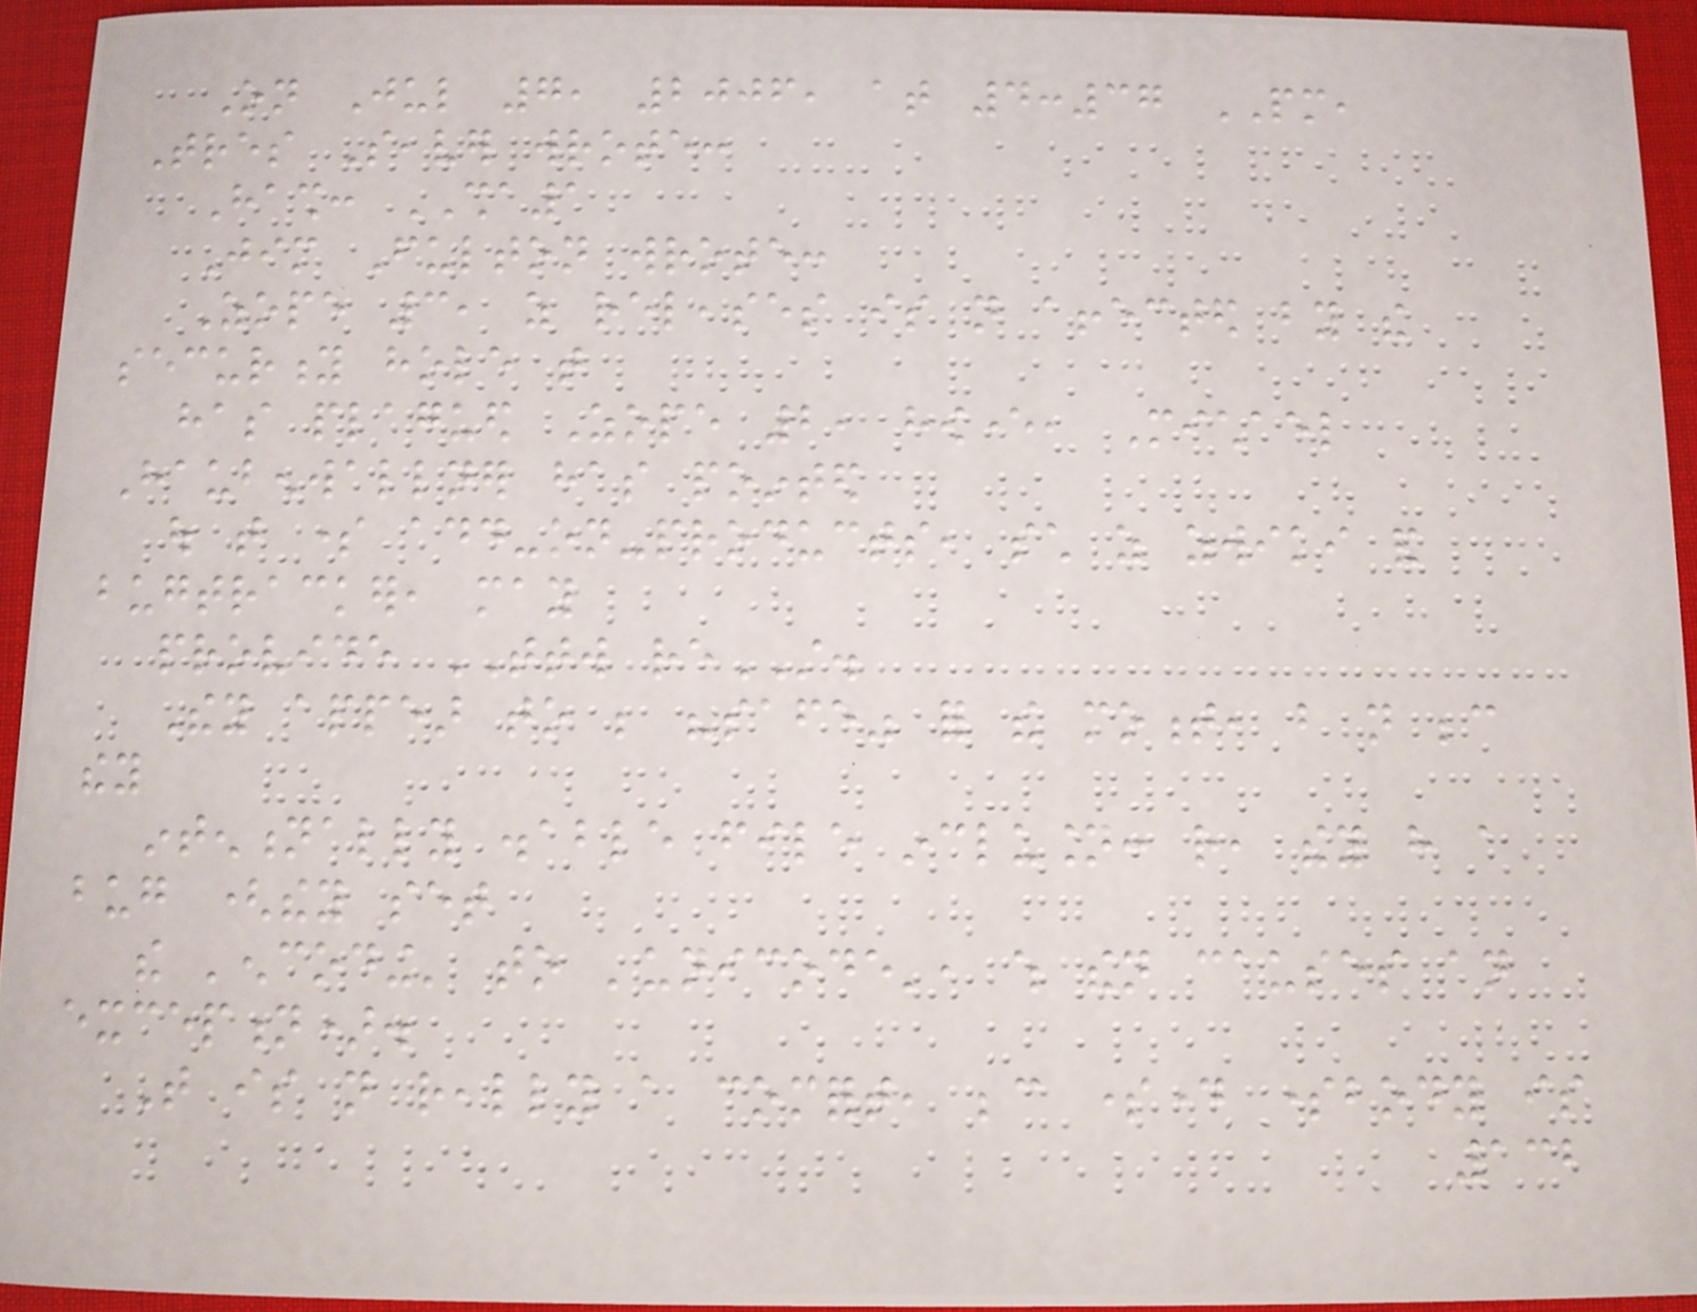On Jul 7, 2006, at 4:37 PM,
Tres Seaver wrote:
Hash: SHA1
Jim Fulton wrote:
Zope 3, as releases is not affected by the
security hole that
has plagued Zope 2, however, Michael
Haubenwallner has pointed
out that some add-on-products, such as zwiki and
bugtracker, may
provide TTW reST.
They appear to be "safe" for the moment, but not because
they
intentionally disable file inclusion: rather, they have a
bug (they set
the 'encoding' to 'unicode', which then causes an
exception).
That is not really a comfort, because someday somebody is
132
